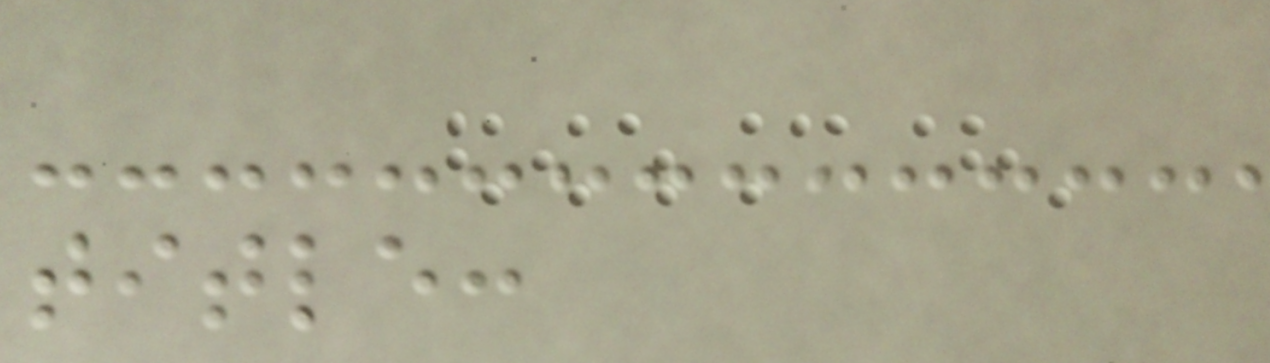title:
